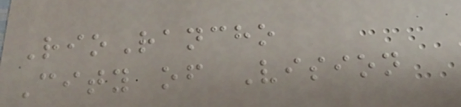RioRancho
City of Vision
